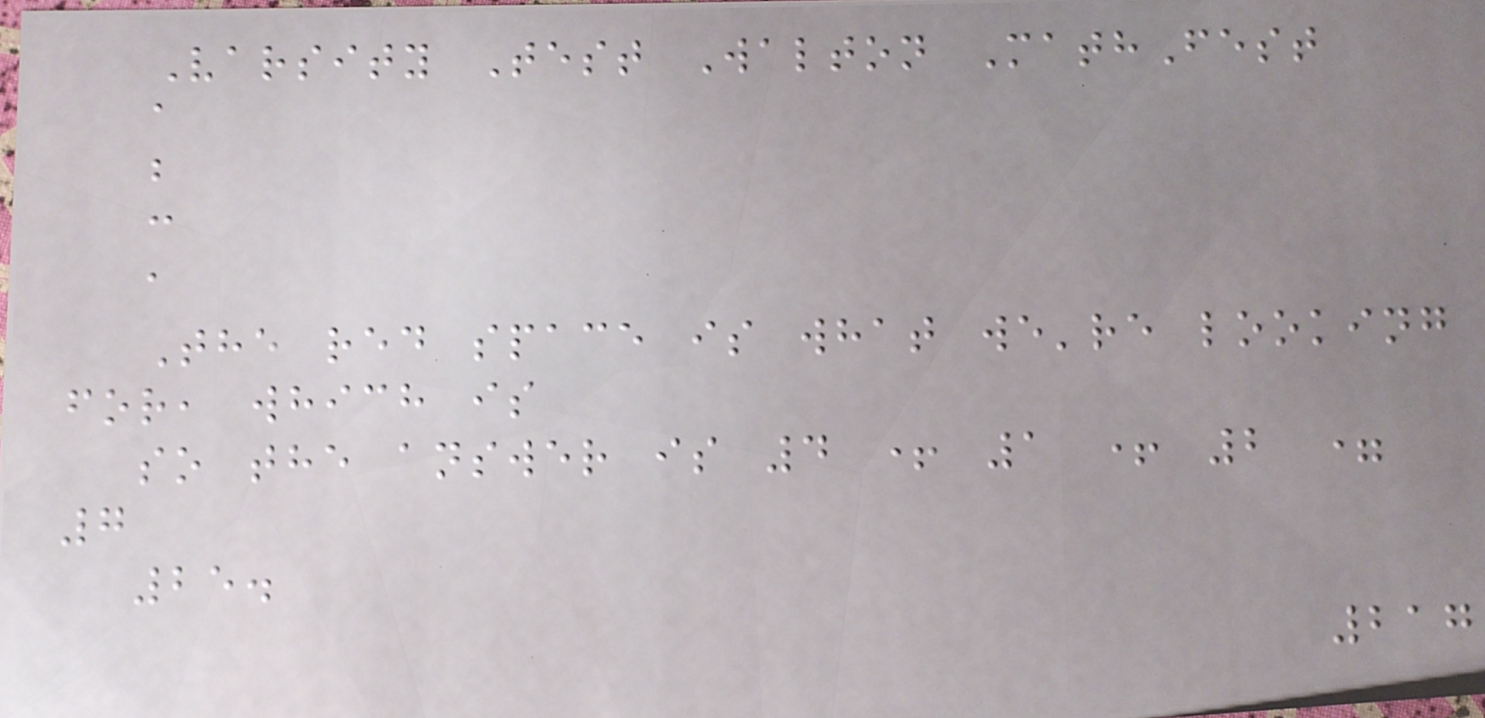Varsity Test Walton MathFest
a
b
c
a
The red space is what we're looking
for, which is
so the answer is 4 + 1 + 2 =
7
25.
217
